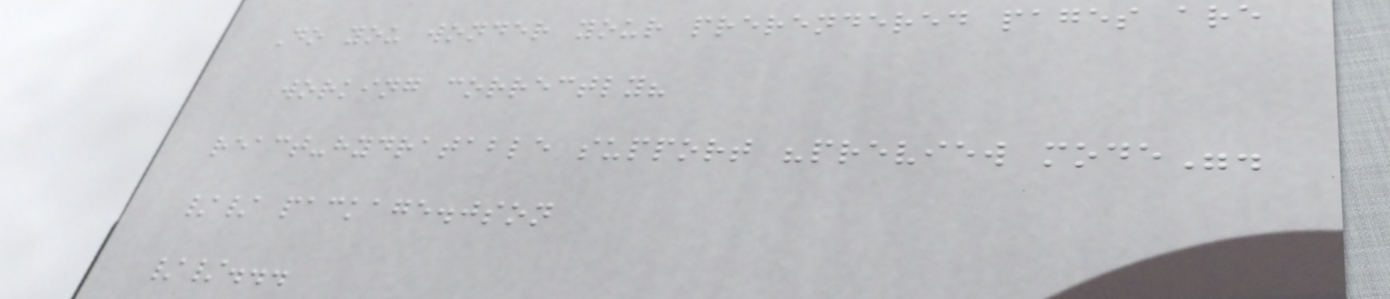Do you wonder your prerendered pages are
working correctly?
react-hydratable support "preview mode".
// package.json
//...
